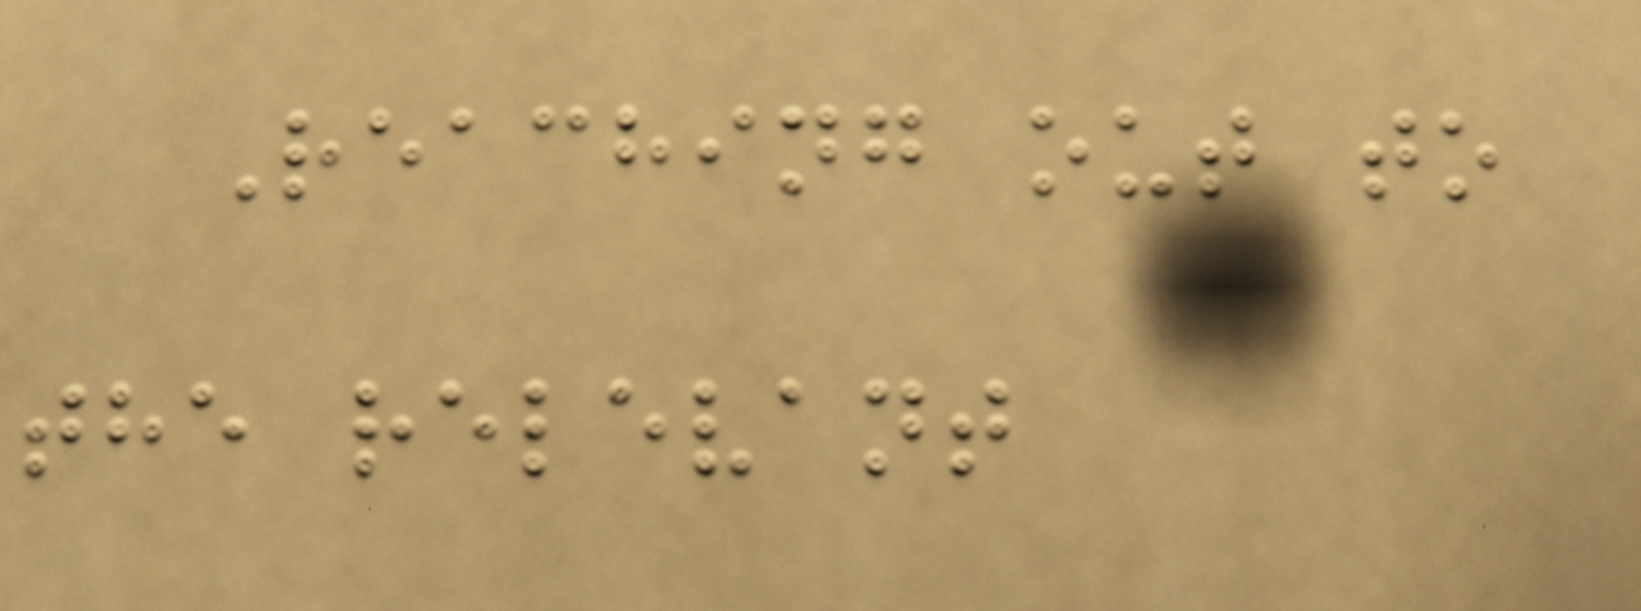Reaching out to
the relevant
